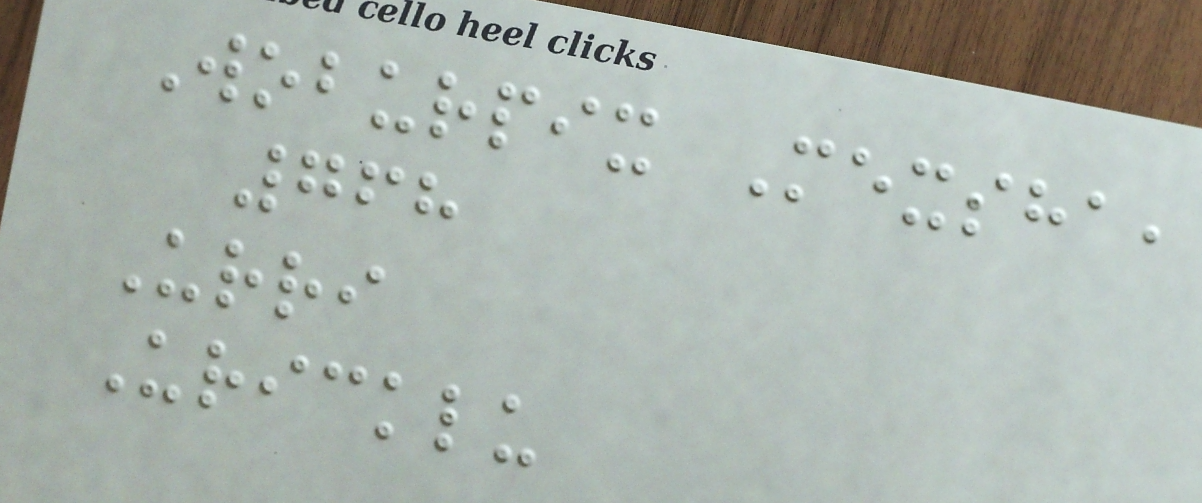Woburpix Mexsha,
768
Urri
Uricklu
